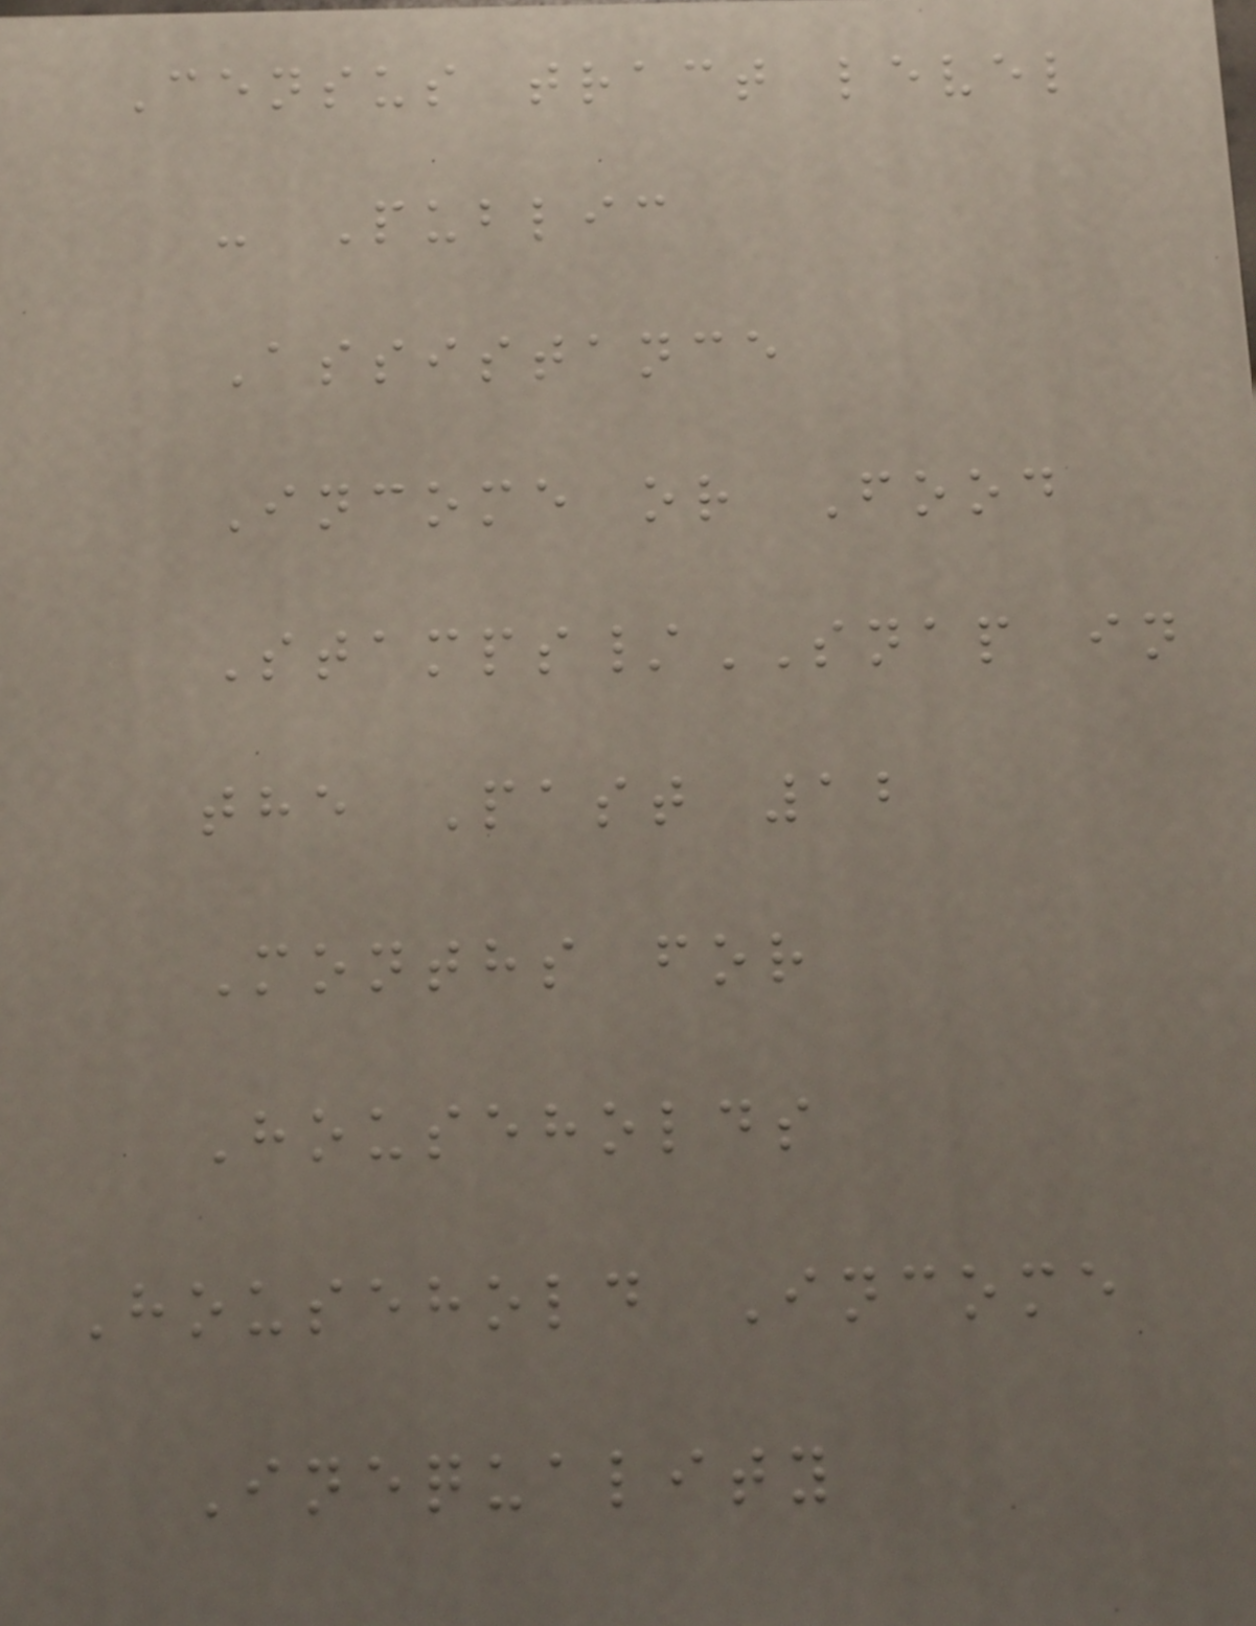Census tract level
- Public
Assistance
Income or Food
Stamps/SNAP in
the Past 12
Months for
Households
Household Income
Inequality
